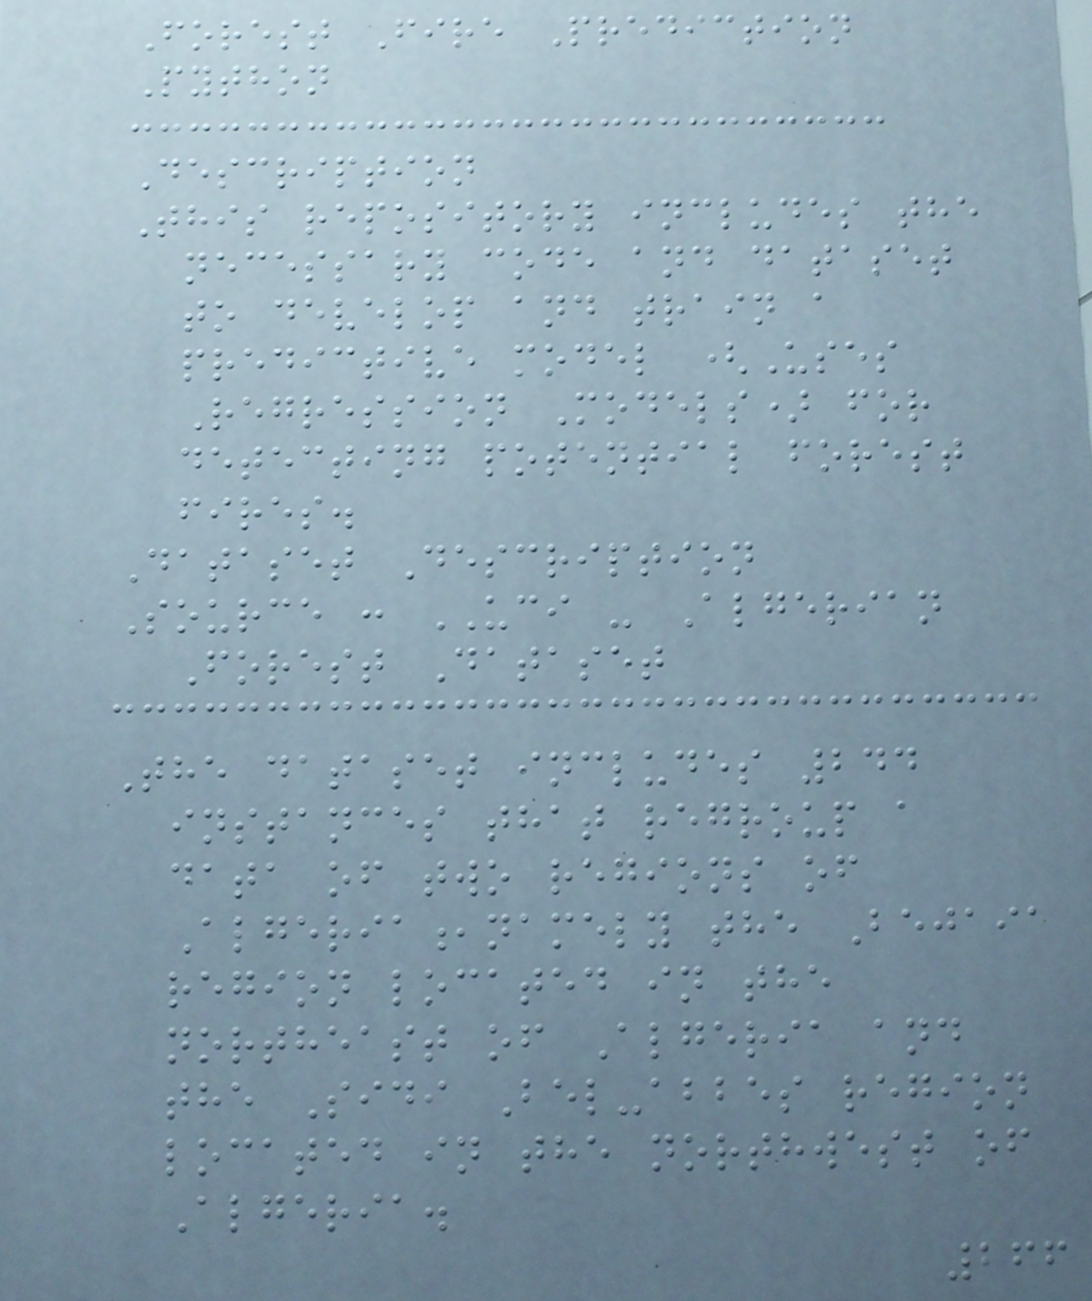Forest Fire Prediction
Python
Description
This repository includes the
necessary code and dataset
to develop and train a
predictive model (Uses
Regression Models) for
detecting potential forest
fires.
Dataset Description
Source : UCI - Algerian
Forest Dataset
The dataset includes 244
instances that regroup a
data of two regions of
Algeria,namely the Bejaia
region located in the
northeast of Algeria and
the Sidi Bel-abbes region
located in the northwest of
Algeria.
266
